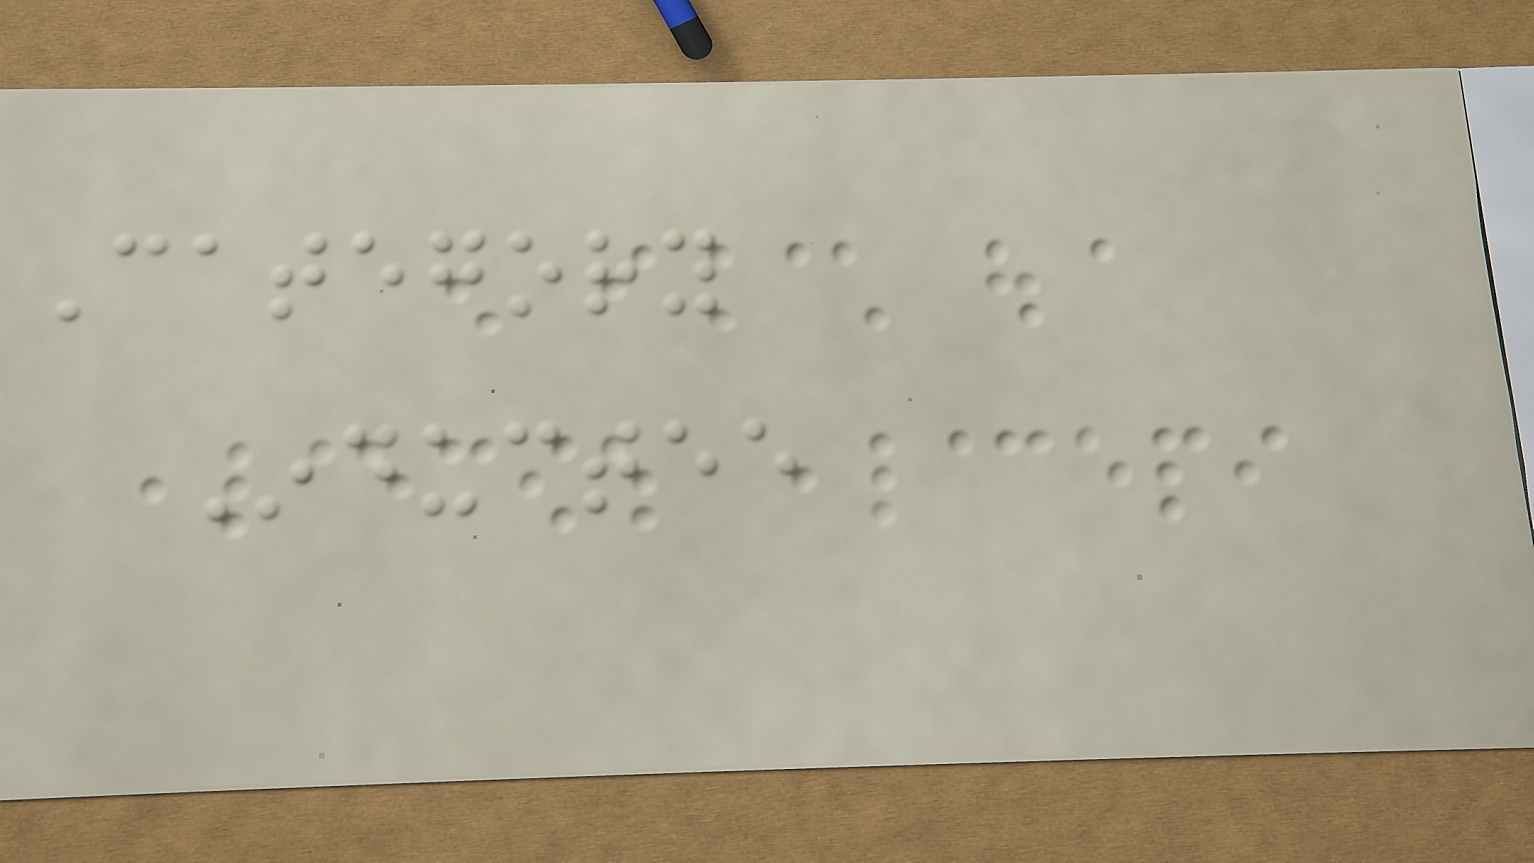Category
Inductee
